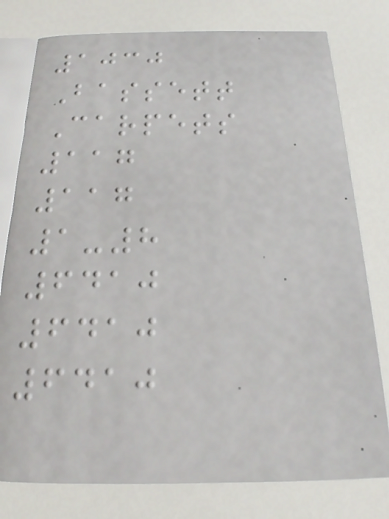1030
Bassett
Carpets
117
117
1-8
6410
6410
6410
